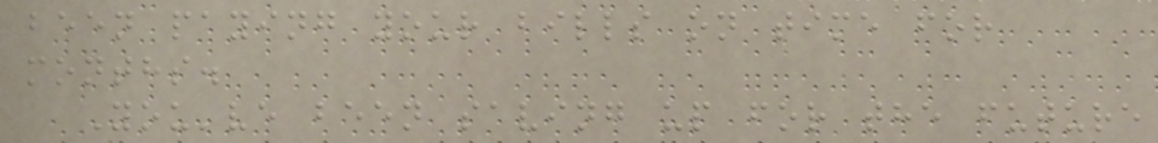been paying your bills on time for
months.
You've been saving up for the future
